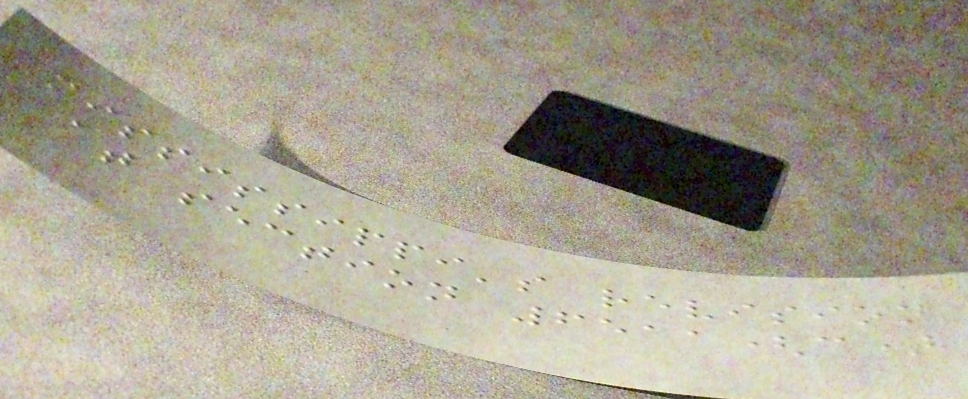Mississippi's revision
at section 6511(c)
